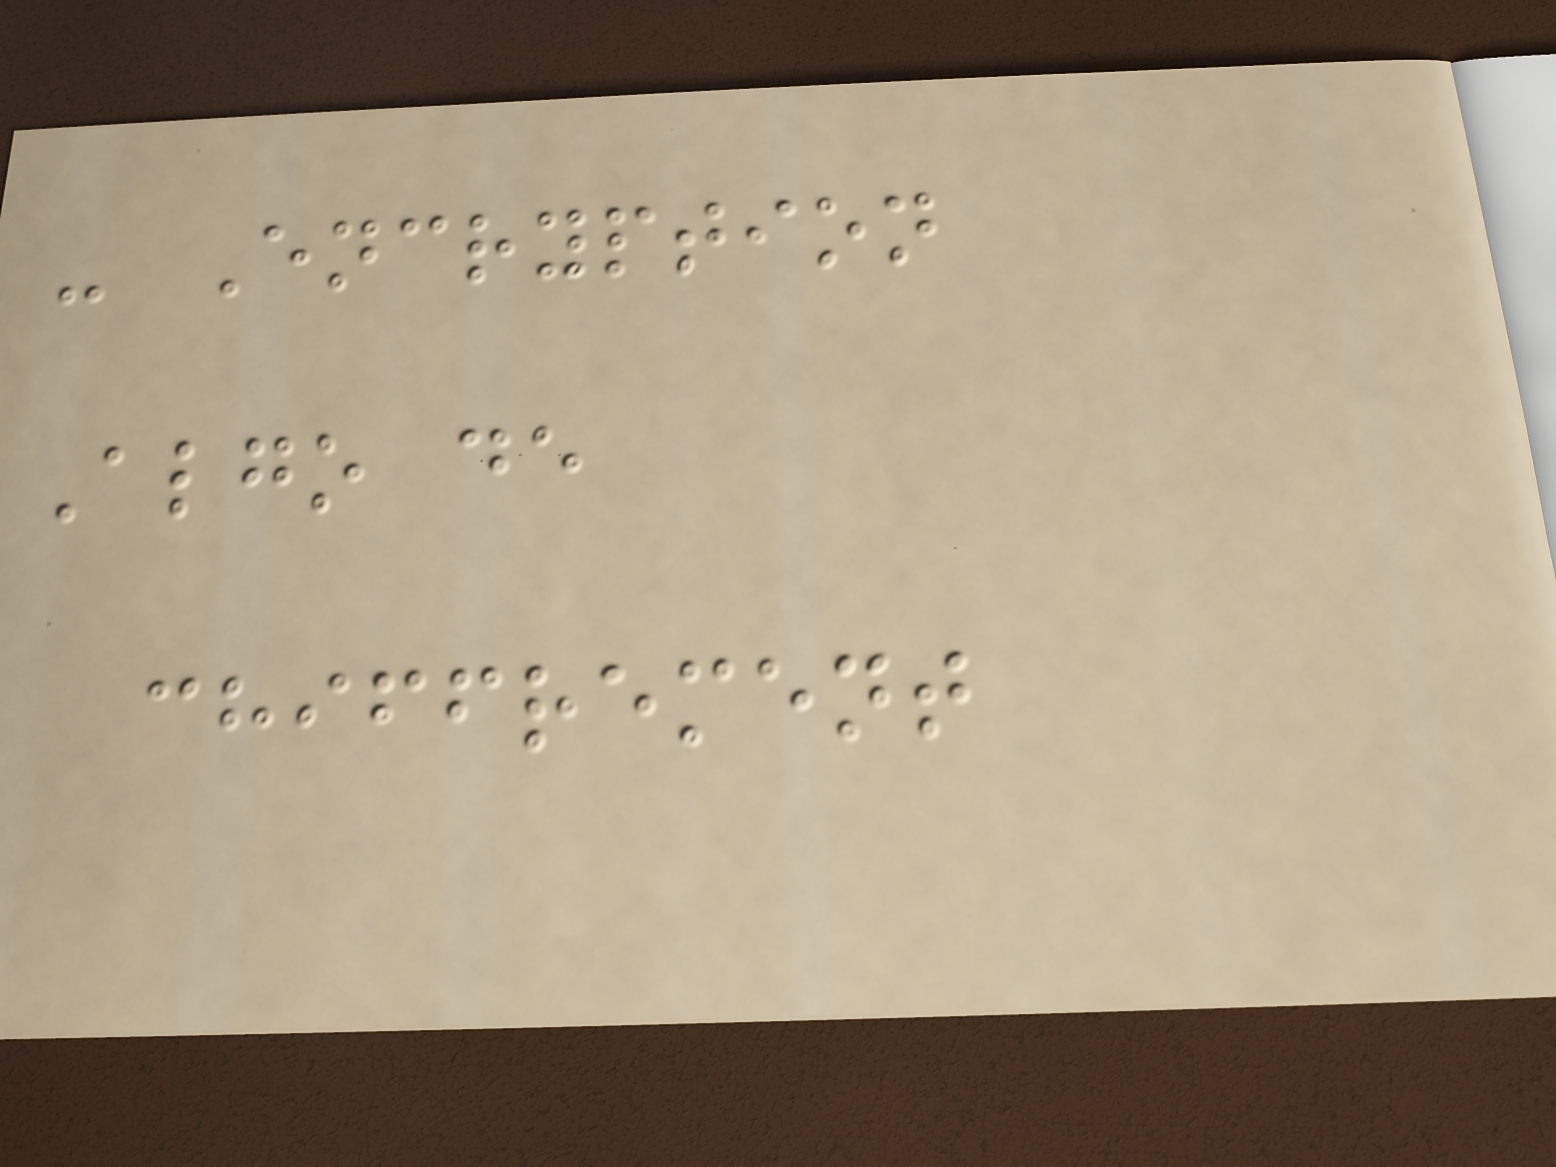- Encryption
Algo de
chiffrement
